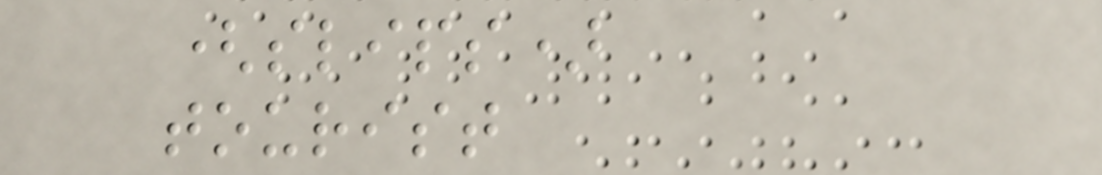(slips)
tourist
